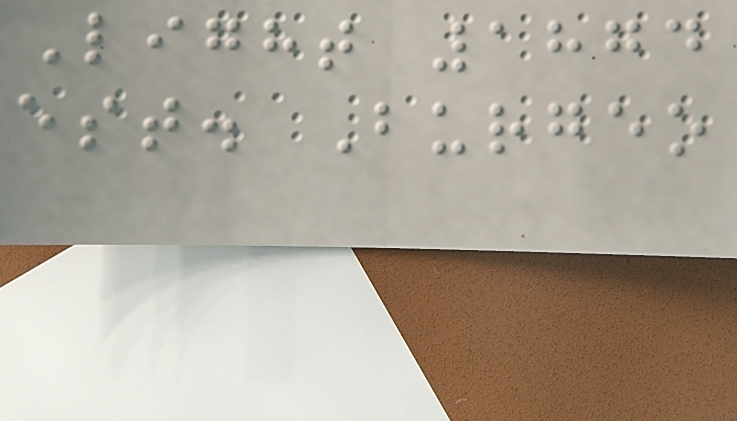Light 1874
est. Burgeo
